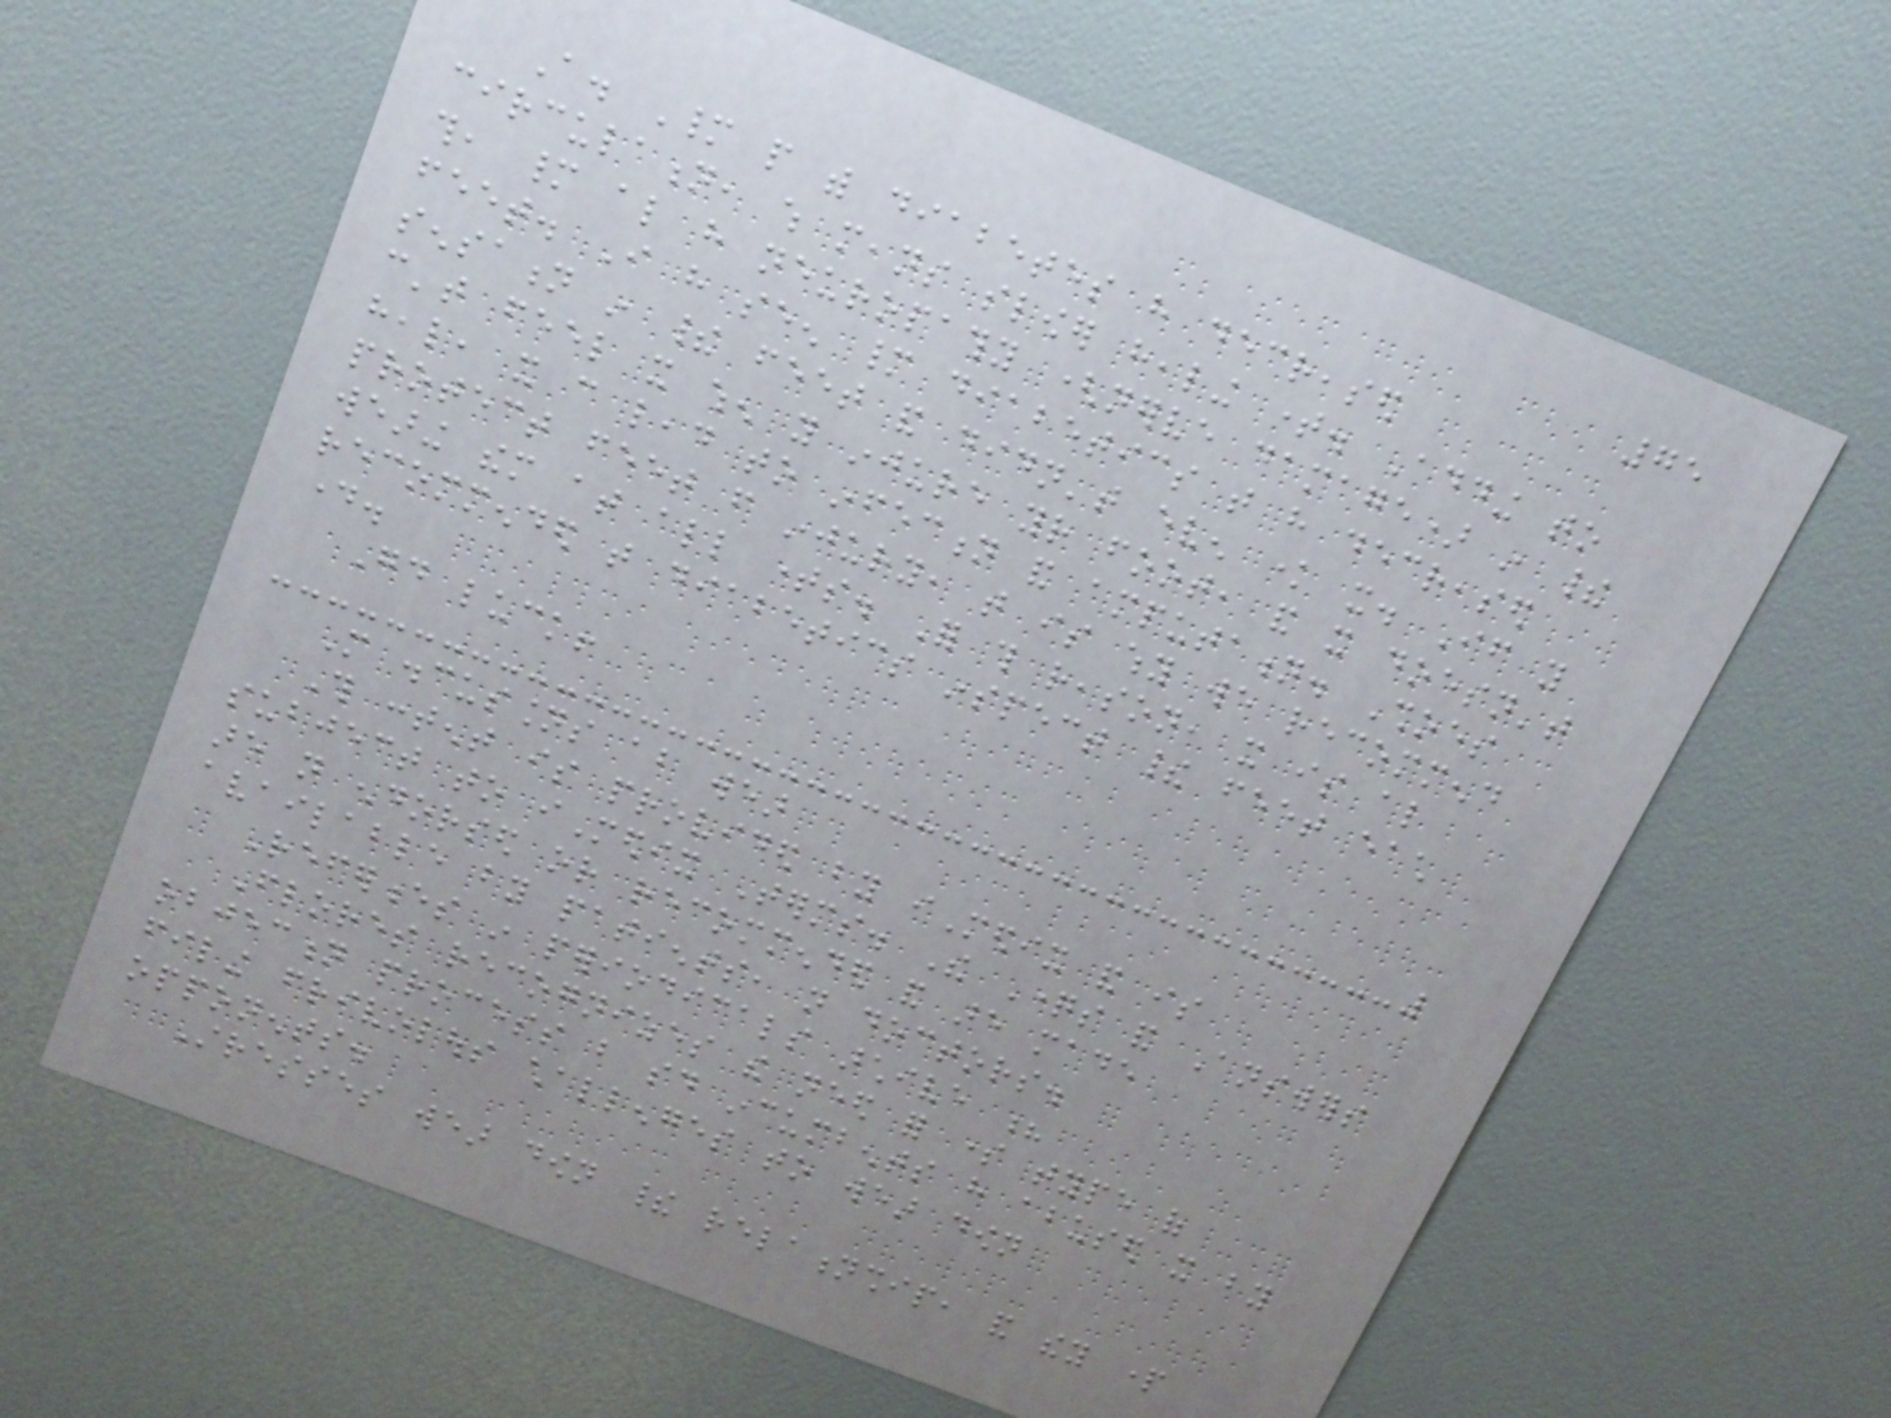75
A. Many people with diabetes have decreased
circulation, which means slower healing time. Adding to
this, many also have neuropathy (nerve damage) in their
feet. I have seen many diabetics that have decreased
sensation in their feet and didn't even know it. If you
can't feel it when you injure your foot, and it doesn't
heal, it can lead to infection and amputation. Shoes
protect feet from injury, that is why we recommend
wearing them at all times. For this reason, it is also
recommended that diabetics inspect their feet each
day.
Good luck!
More discussions about wear
This content is provided by iMedix and is
subject to iMedix Terms. The Questions and Answers
are not endorsed or recommended and are made
available by patients, not doctors.
References in periodicals archive ?
Flores recognizes the need for some type of
objection process but said incumbents have abused it by
filing frivolous challenges to wear down
opponents.
Stresses wear down their relationship, and they part
